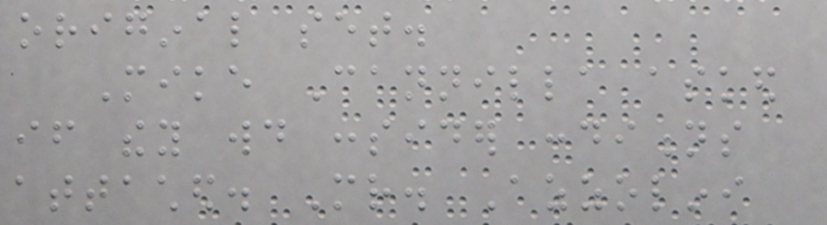original set.
Mike Cannilla asked
if they would consider conditions
attached. Mr. Azzolini
